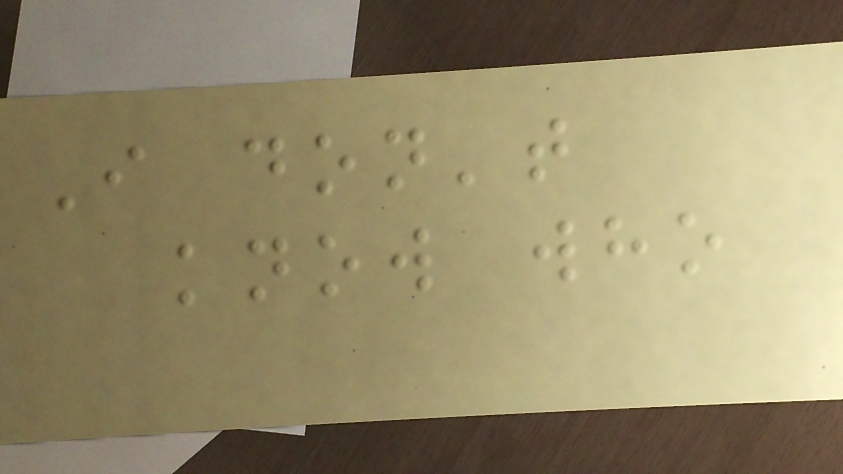I don't
know who
